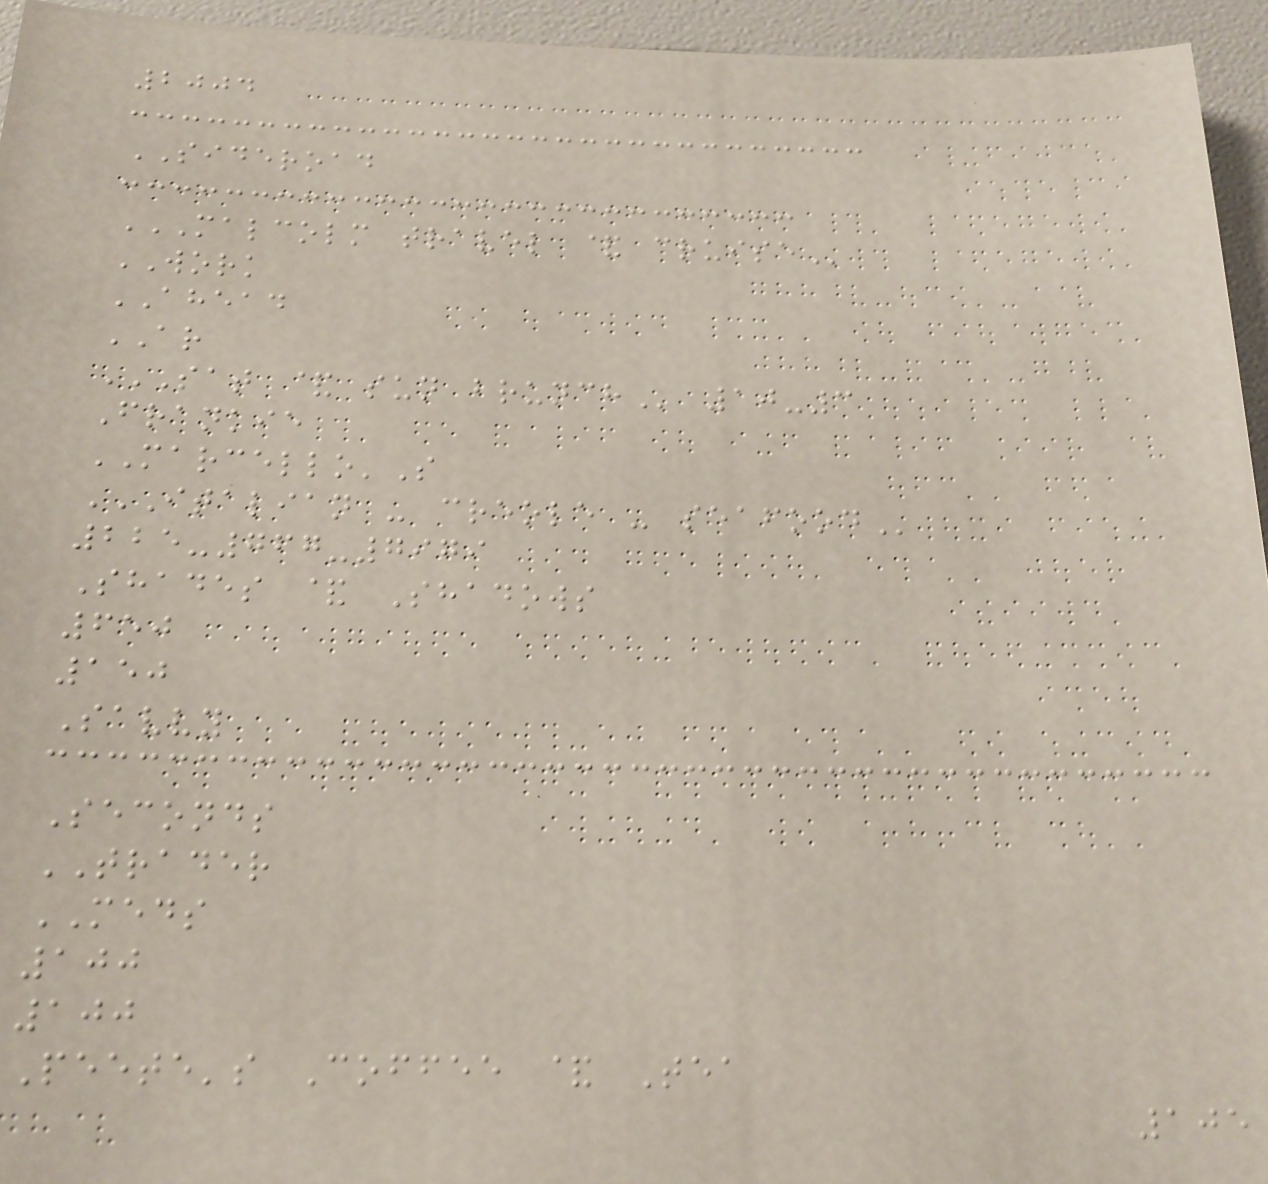2004
SIDEROAD
MALCOLM TRAVEL & CRUISE
WORK
AHEAD
AR
SAT & SUN BRUNCH 10-3
Frankie
MARCELLO'S
ITALIAN - CREOLE - SEAFOOD
225-767-7979
Shades & Shadows
650
150
Savvy
Seconds
TRADER
MEDS
100
100
Peete's Coffee & Tea
105
